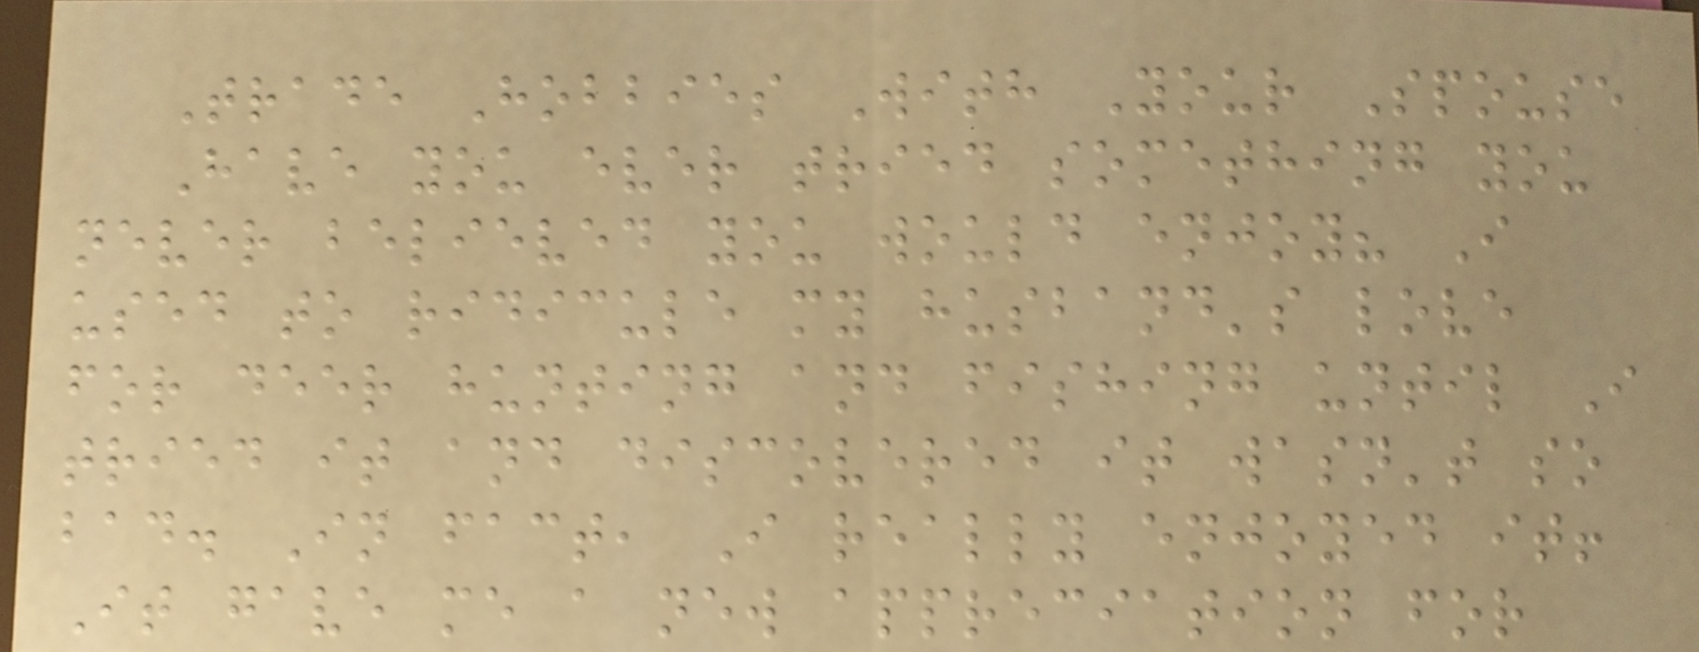Trade Hobbies With Your Spouse
Have you ever tried something you
never believed you would enjoy? I
used to ridicule my husband's love
for deer hunting and fishing until I
tried it and discovered it wasn't so
bad. In fact, I really enjoyed it!
It gave me a new appreciation for
